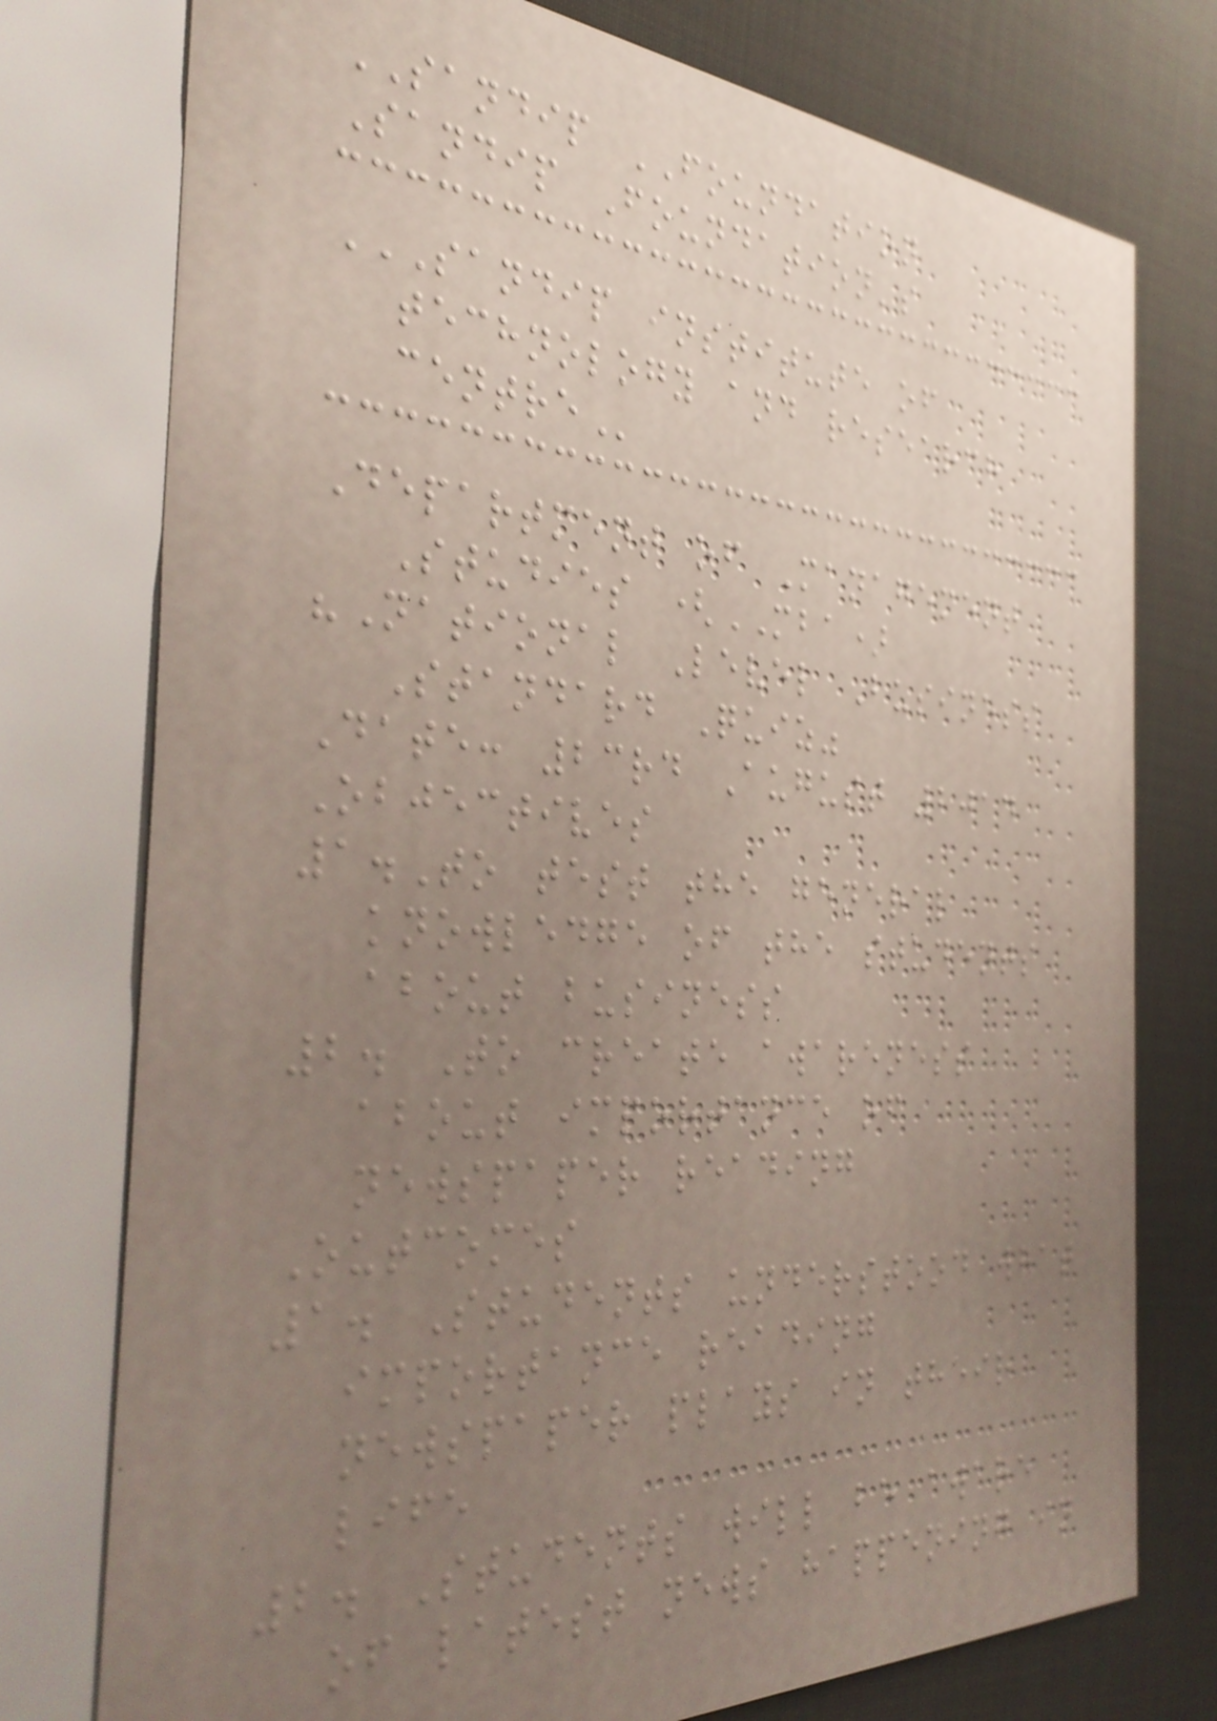SANDIP FOUNDATION
Sandip Foundation's
SANDIP INSTITUTE OF
TECHNOLOGY AND RESEARCH
CENTRE
Department of Management
Studies (MBA)
"National Level Business
Standard Quiz"
Date: 23rd August 2014
Objectives
1.To test the general
knowledge of the students
about business
2. To create awareness
about importance of
newspaper reading
Outcomes
1. Students understood what
importance reading
newspaper plays in their
life
2. Students will be aware
of latest news happening in
